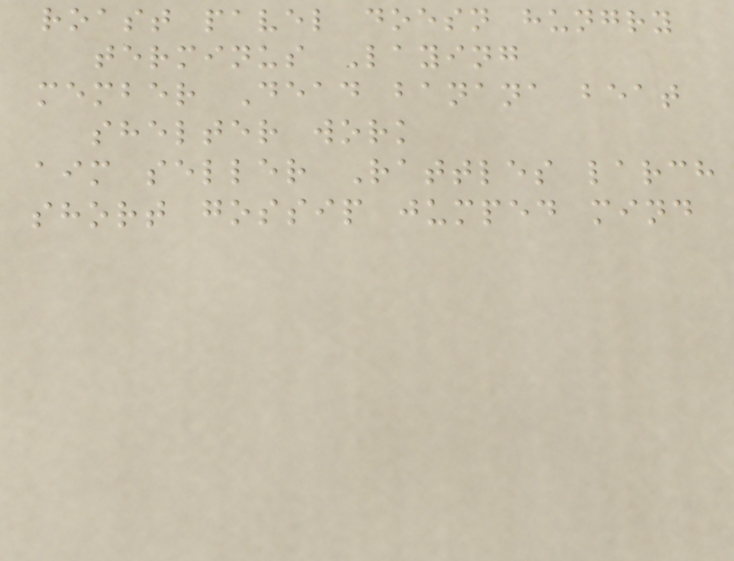roast pavel doesn hungry
terminus Laying
member Dead banana beat
shelter work
aim seller Rattles larch
short gossip jumped mind
